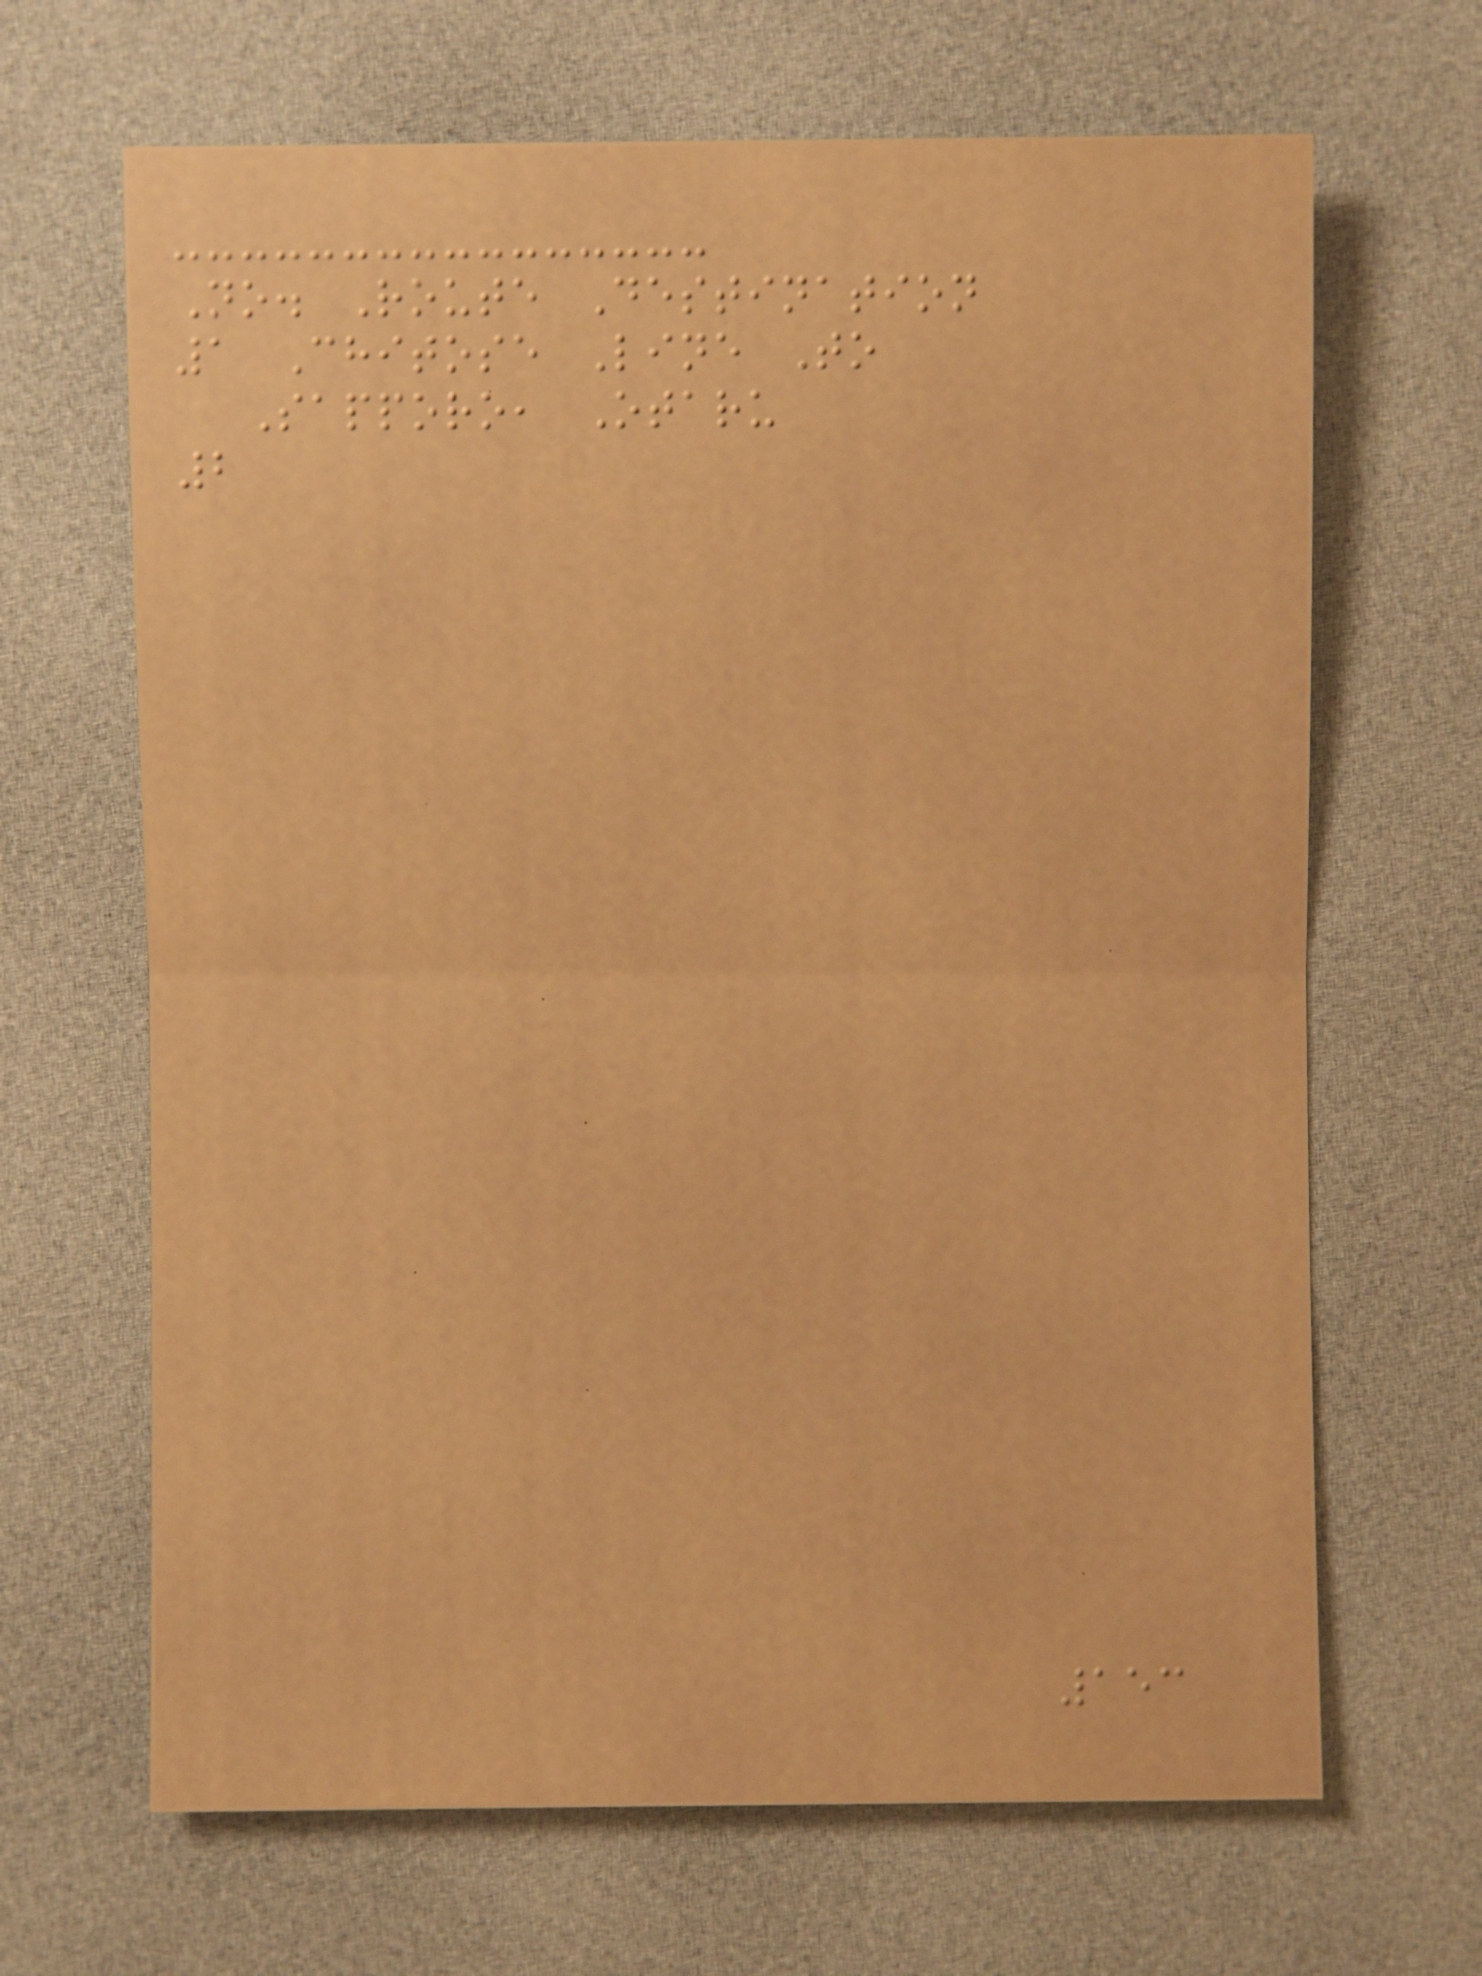No. Route Destination
1 Chitose Line To
Sapporo, Otaru
2
153
